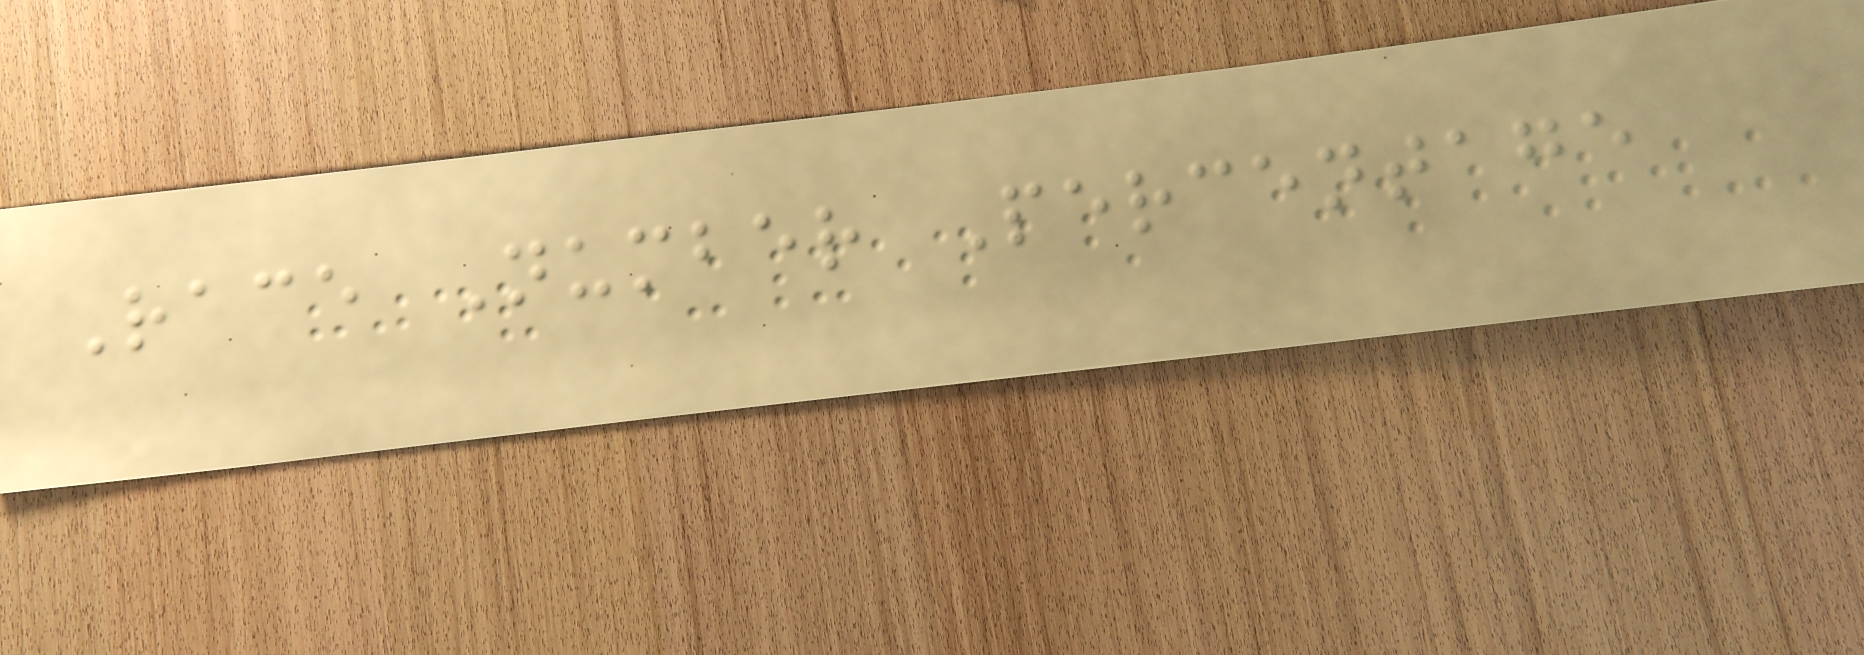Race Number Percentage
